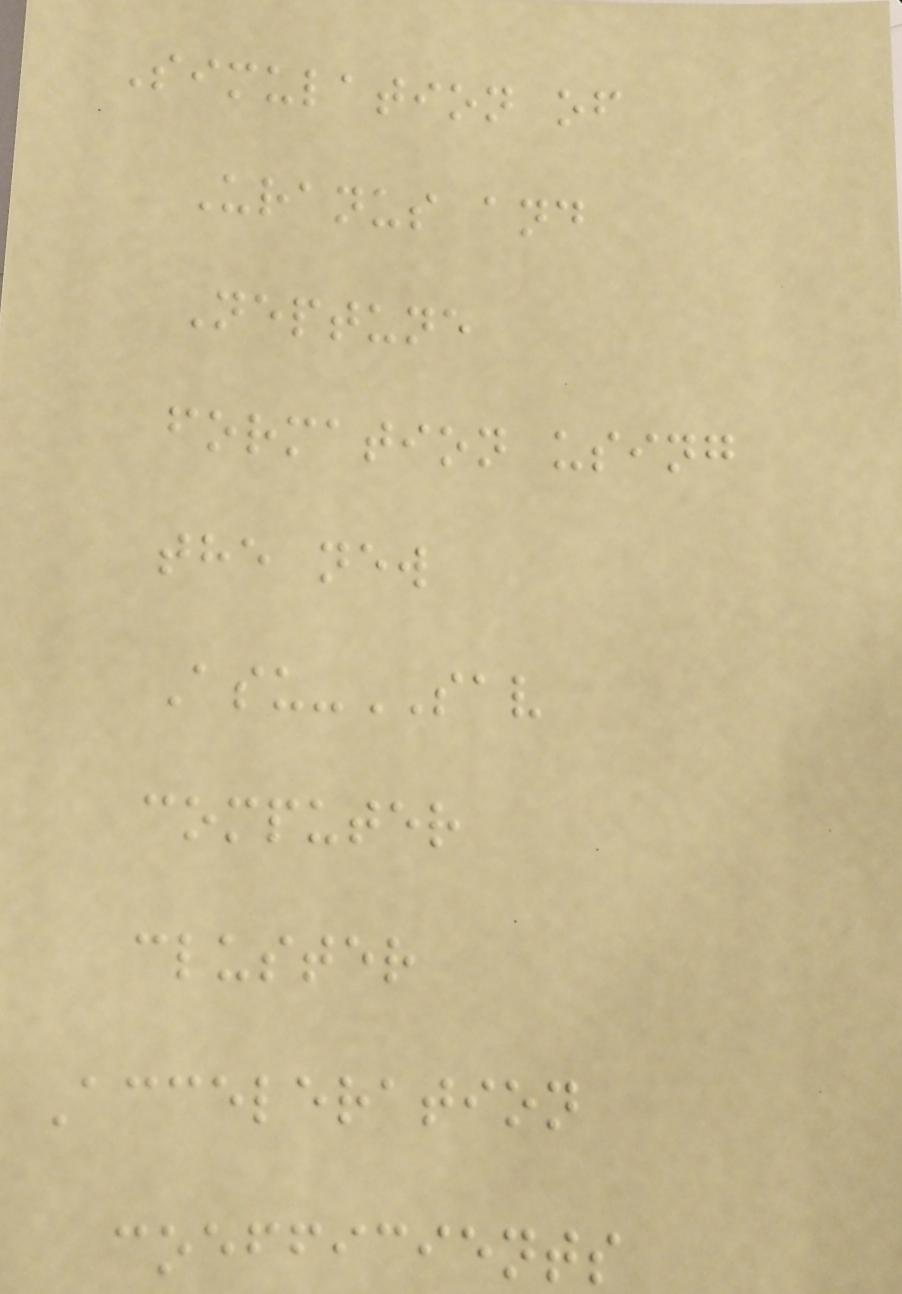Simulation of
Uranus and
Neptune
formation using
the new
Asu-SAV
computer
cluster
Acceleration
coefficients
